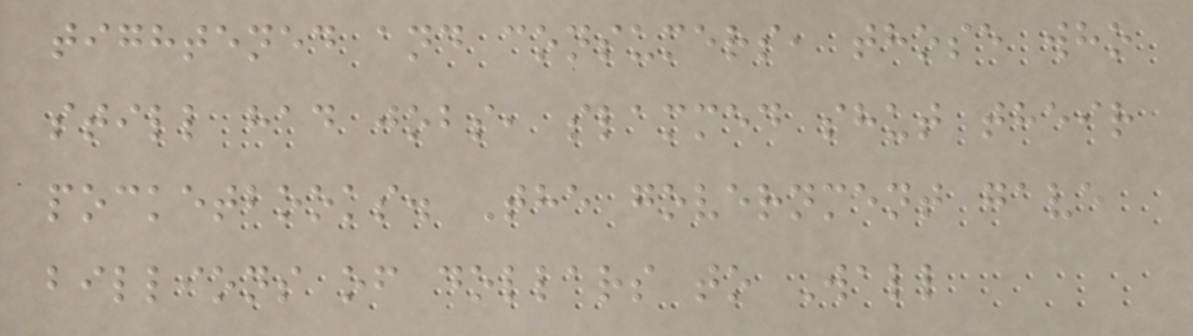tightened and consumers, those who
still had jobs, slammed shut their
pocketbooks. The government gave
billions of dollars to Wall
